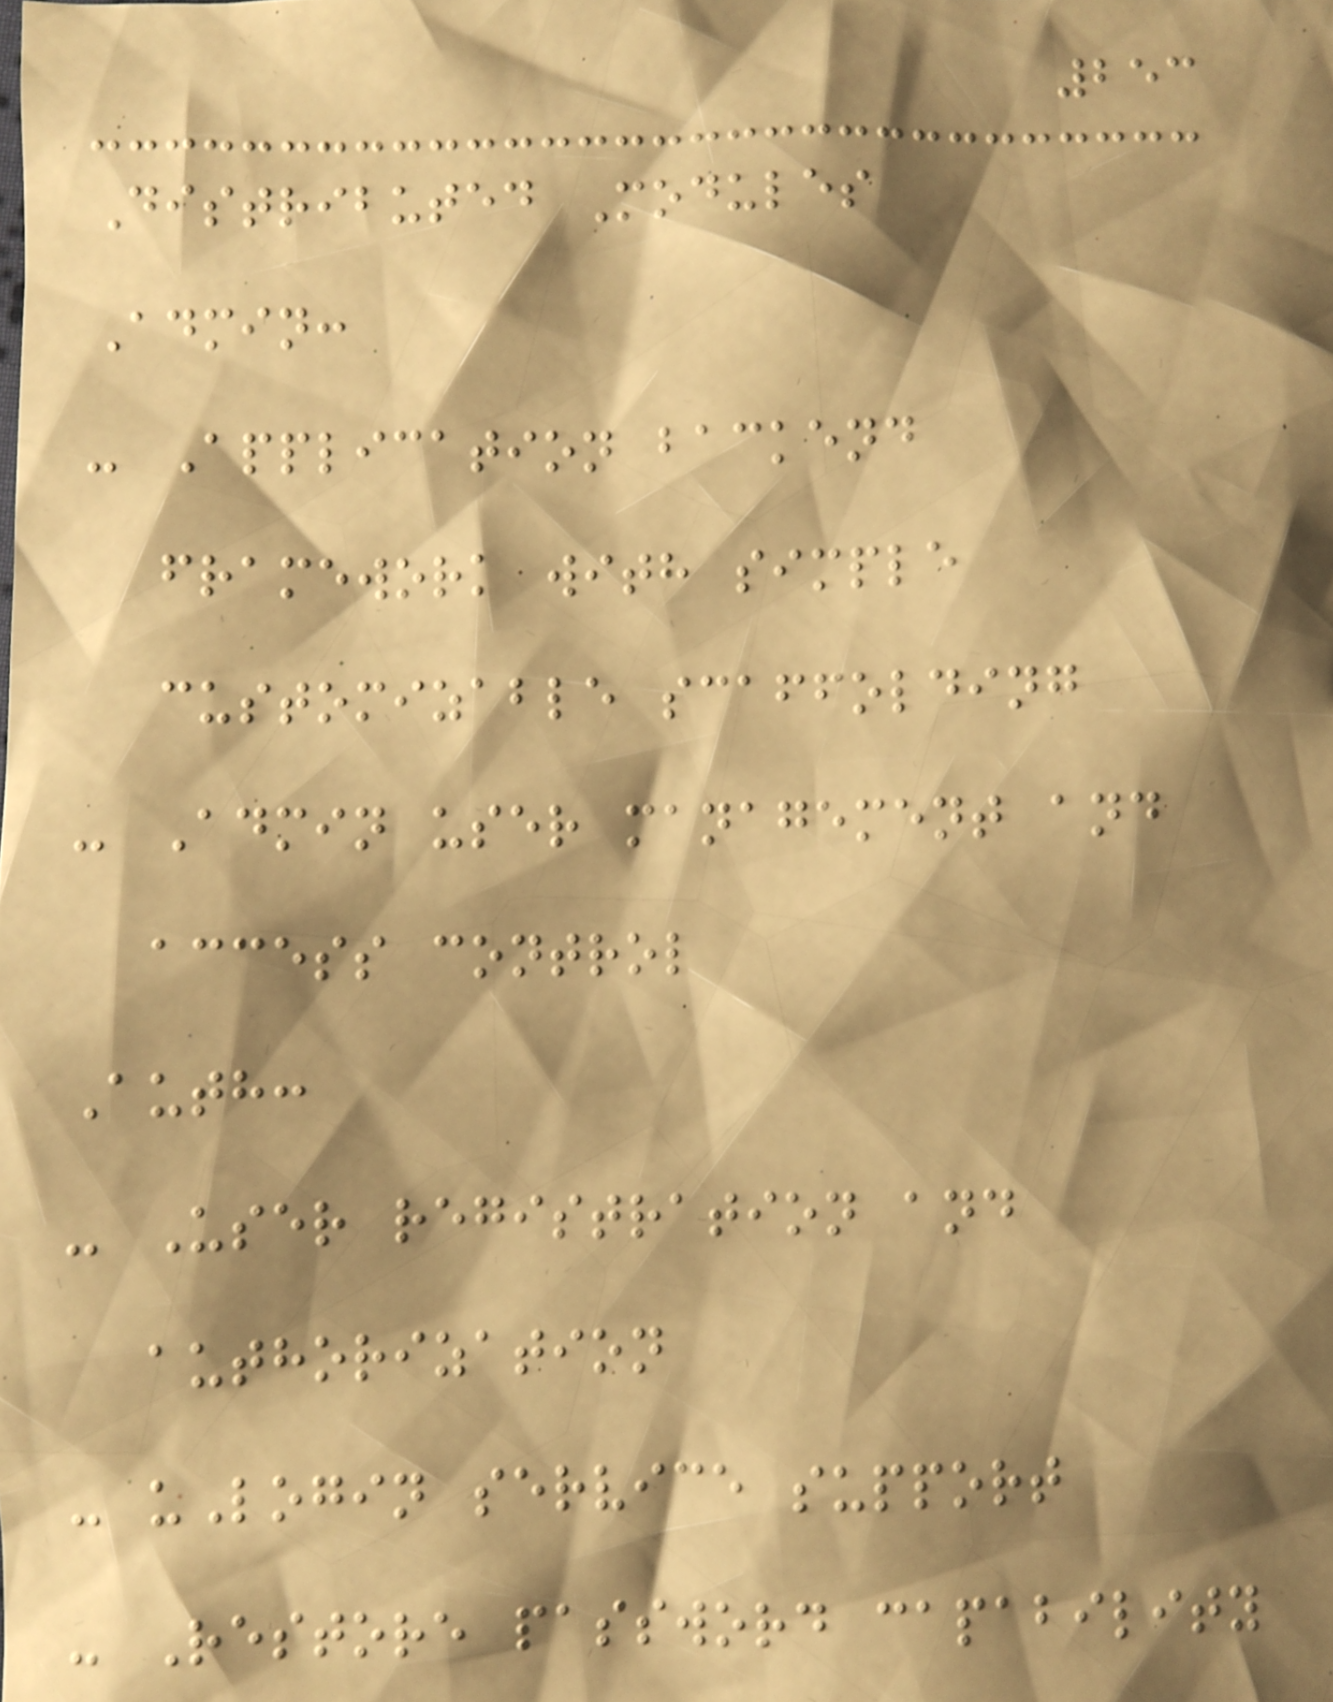253
Distributed Modules
Admin:
- Application backend
framework with simple
customizable scaffolding
- Admin user management and
access control
Auth:
- User registration and
authorization
- uLogin service support
- Restore password capability
